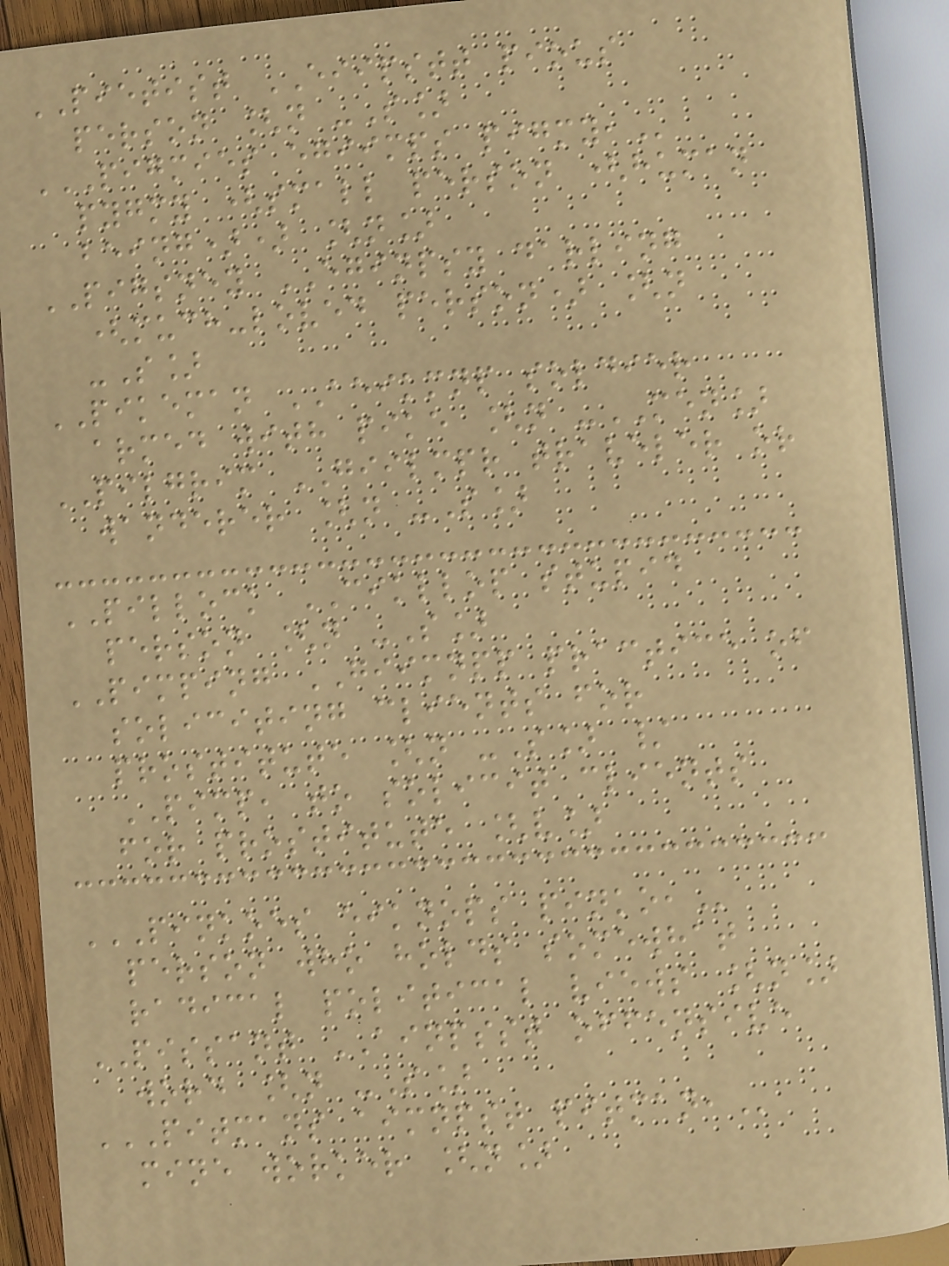PIETIST EIIPSTT pious
person [n -S]
PIGMIES EGIIMPS PIGMY,
pygmy (small person (human
being)) [n]
PIGSNEY EGINPSY darling
(much-loved person) [n
-S]
PIKEMAN AEIKMNP soldier
armed with pike [n -MEN]
PILGRIM GIILMPR traveler or
wanderer [n -S]
PILLOCK CIKLLOP stupid
person [n -S]
PIMPING GIIMNPP practice of
soliciting clients for
prostitute [n -S] /
PIMP, to solicit clients
for prostitute [v]
PINKOES EIKNOPS PINKO,
person who holds somewhat
radical political views [n]
PISSANT AINPSST offensive
word [n -S]
PITMANS AIMNPST PITMAN,
mine worker [n]
